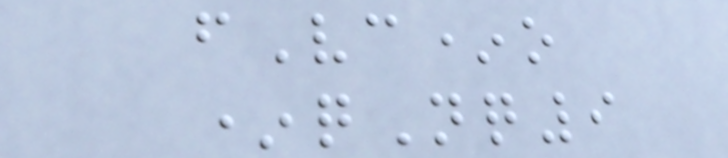fVc*o
*qNq9
